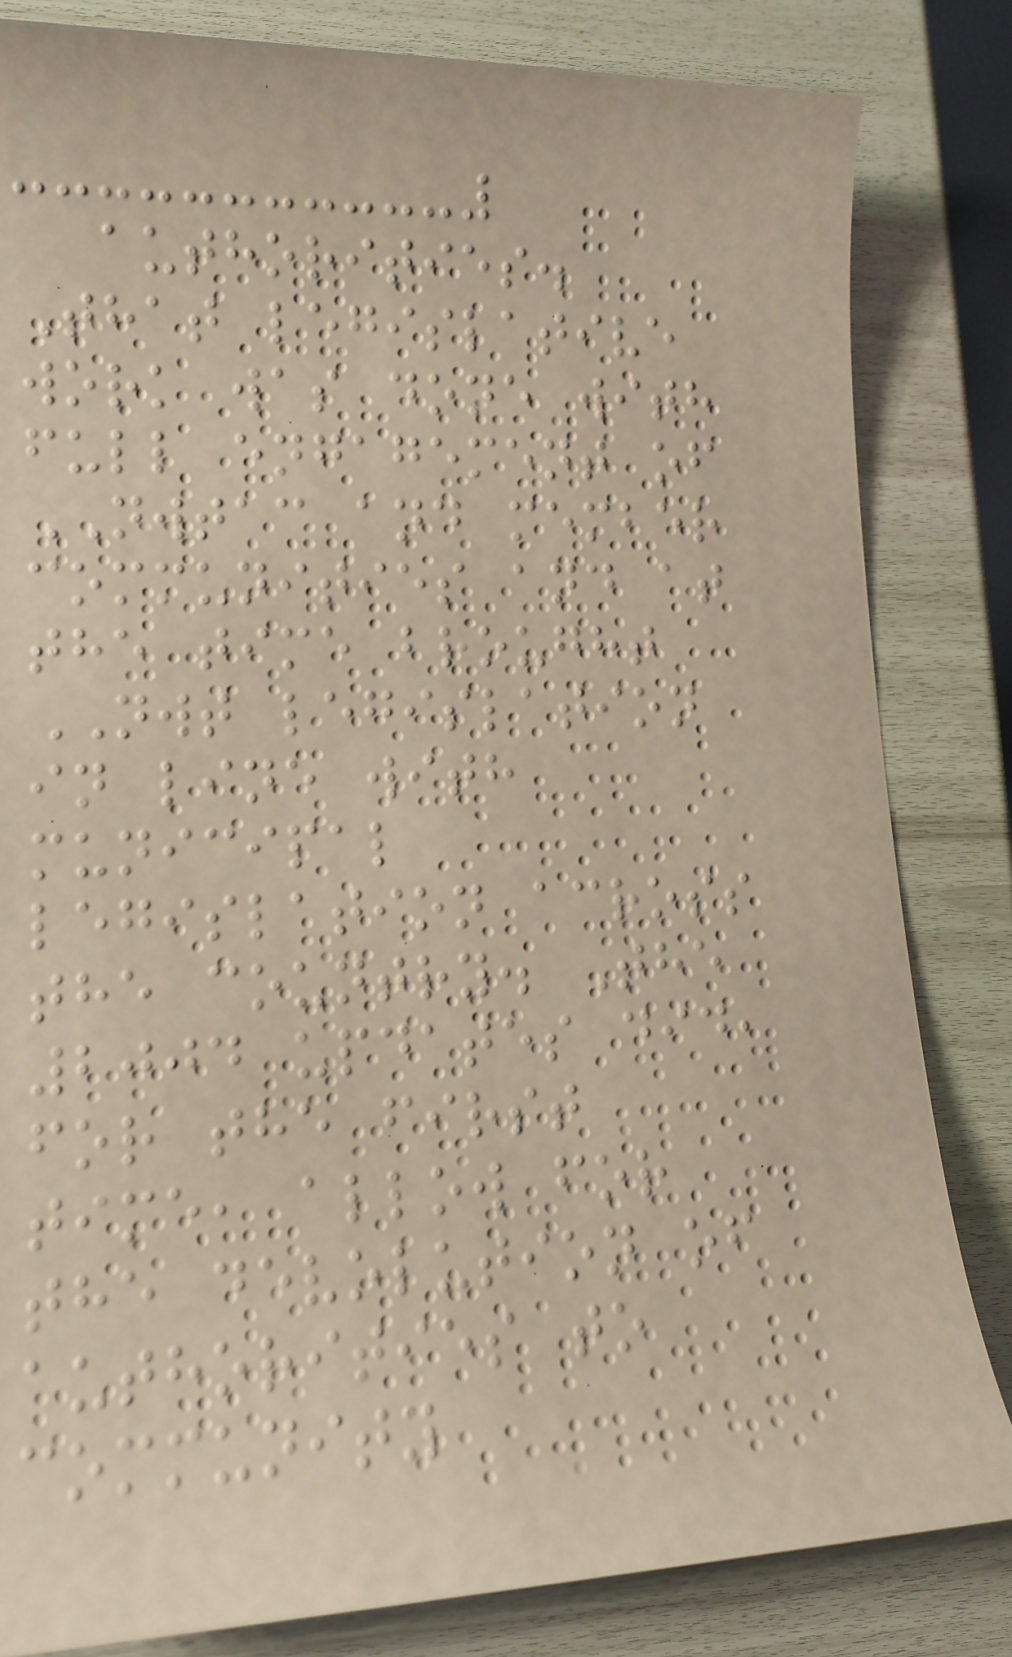authorities.
That legislative
work was done with
full engagement of
NWTAC and member
communities and at
the time brought
NWT legislation
in line with
municipal
legislation across
the country. The
2004 updates did,
for the first
time, allow for
the devolution of
authorities to
community
